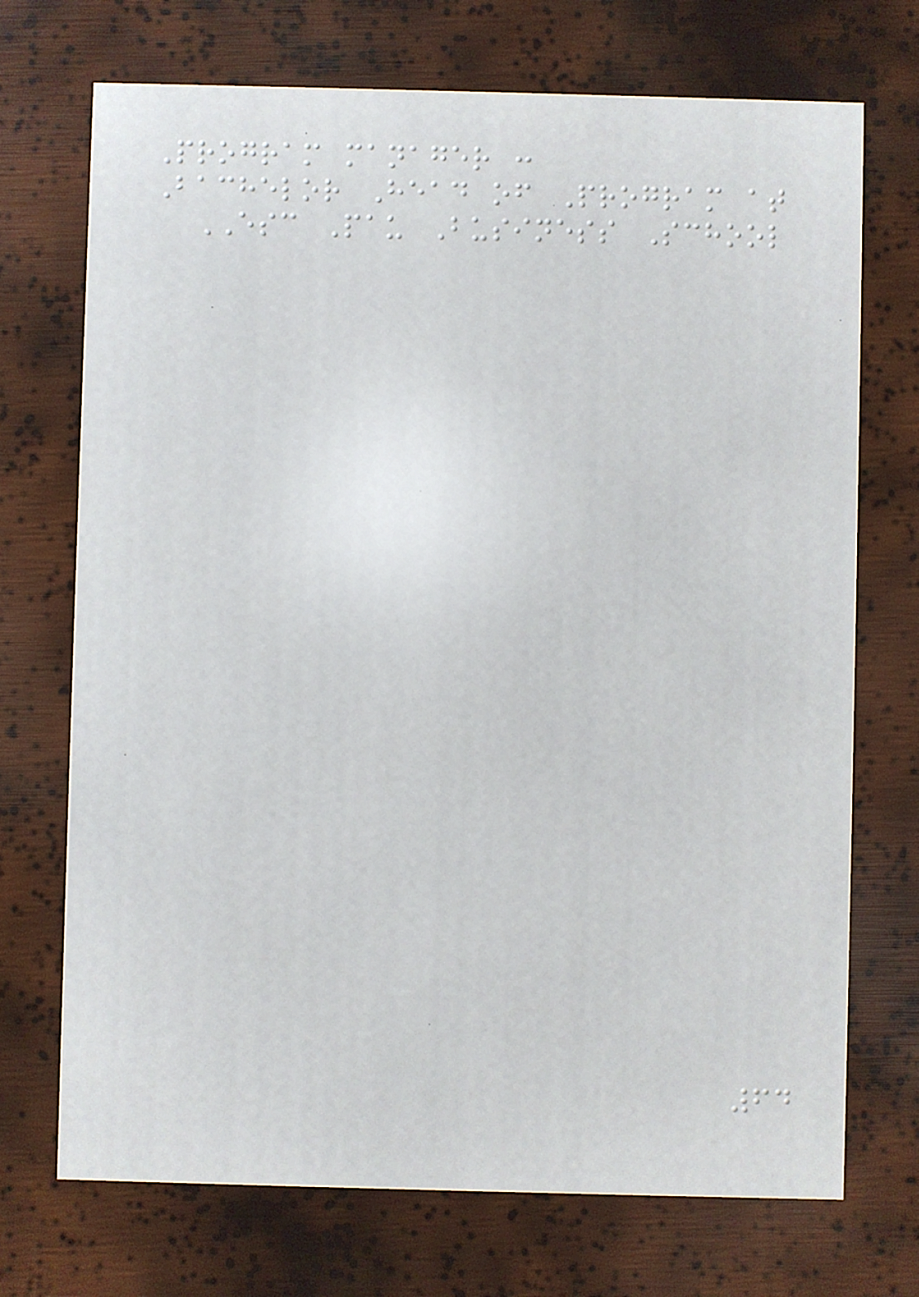Program manager :
Bachelor Head of Program at
ESC Pau Business School
64
